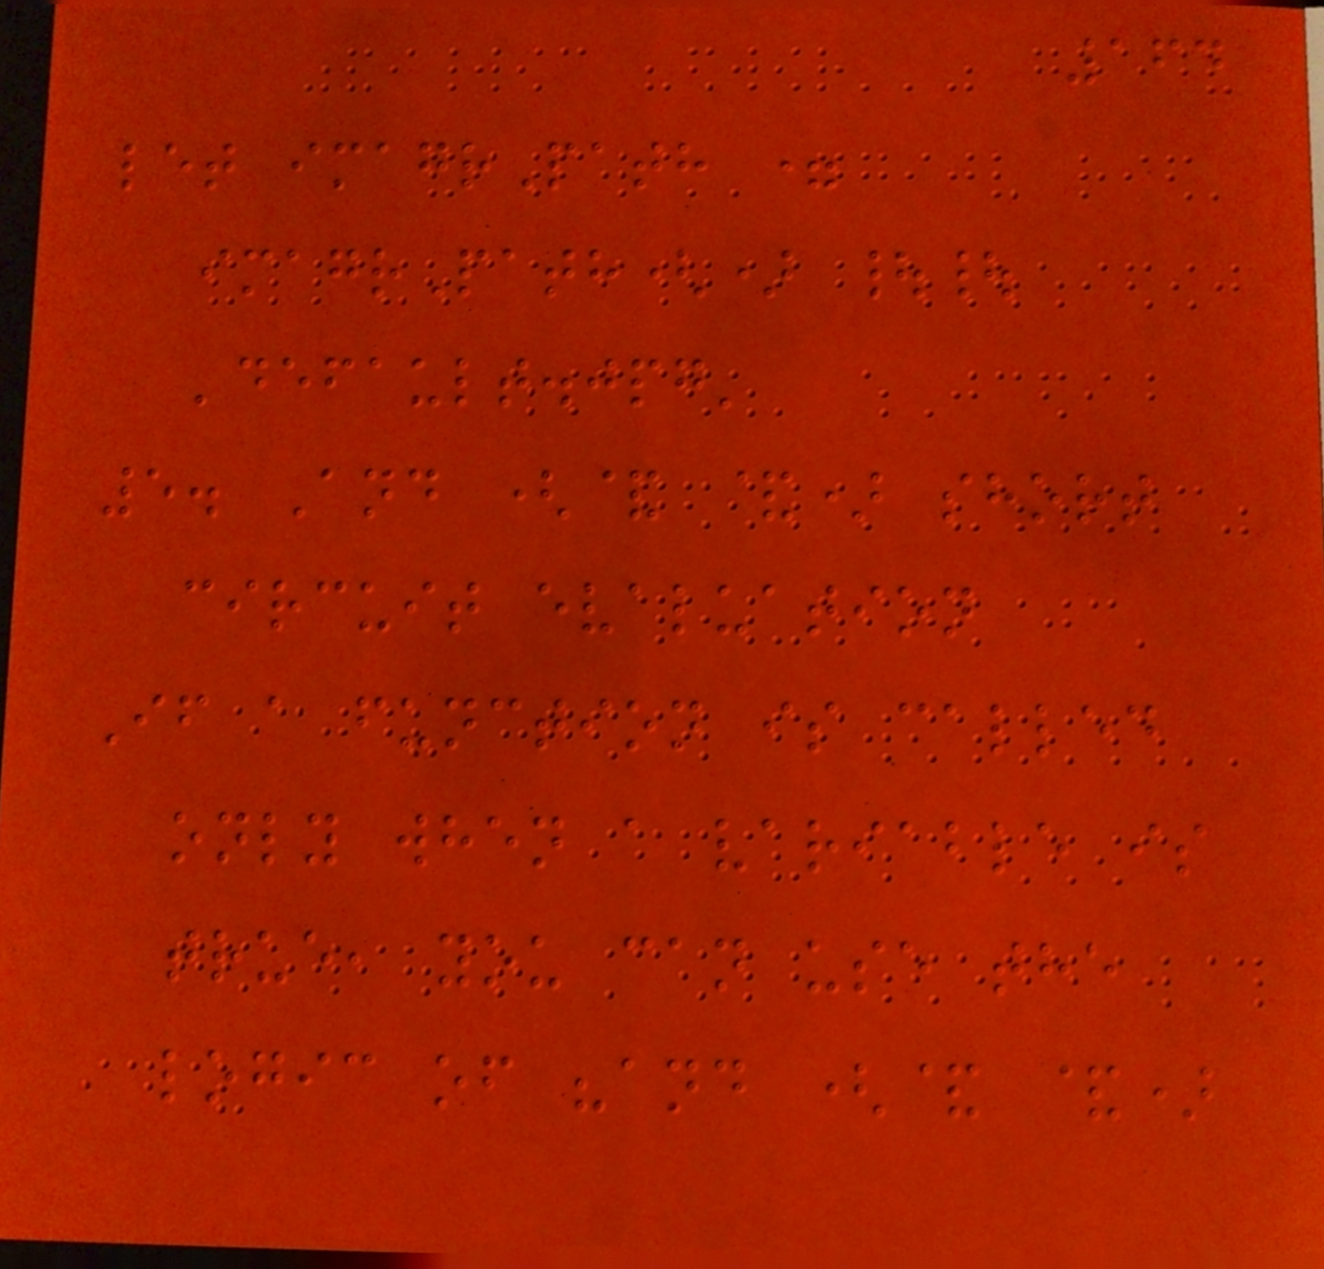164
let imagrPath =
imagrPath() ||
'default.jpg'
5. And (& &) short
circuit evaluation
If a function is called
only when a variable is
true, you can use the
logic of "and (& &)
